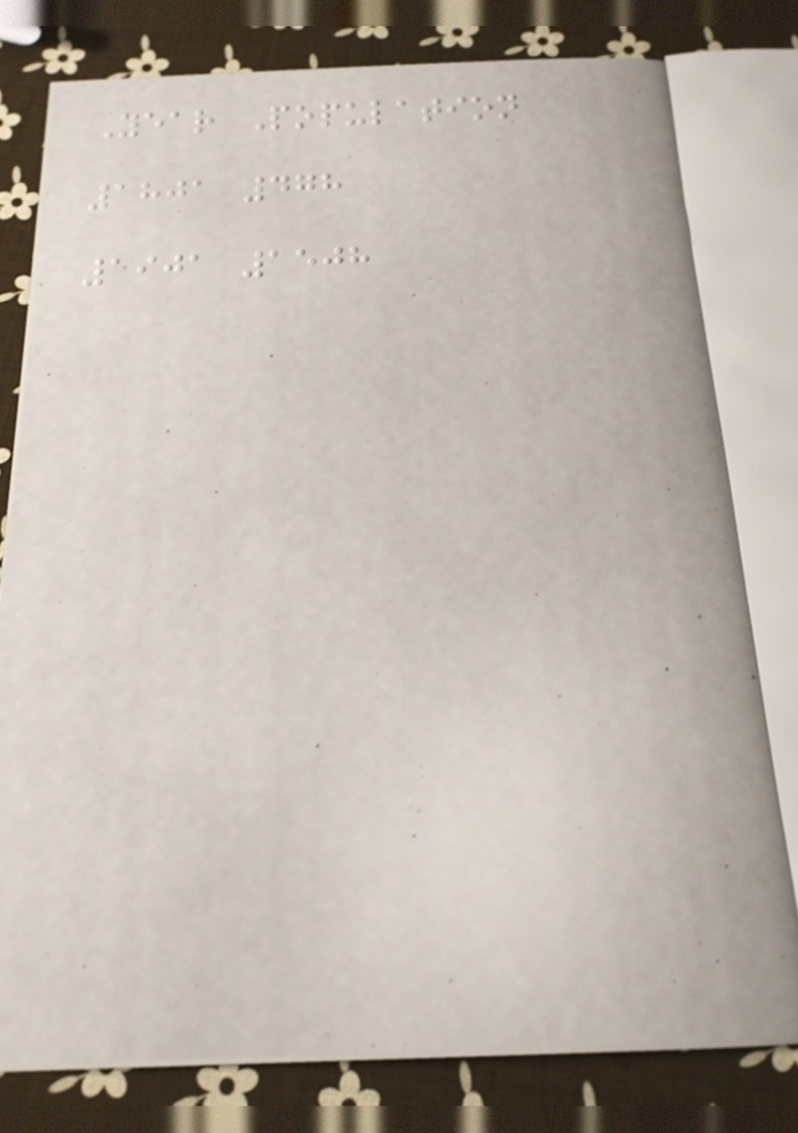Year Population
1801 478
1901 1508
